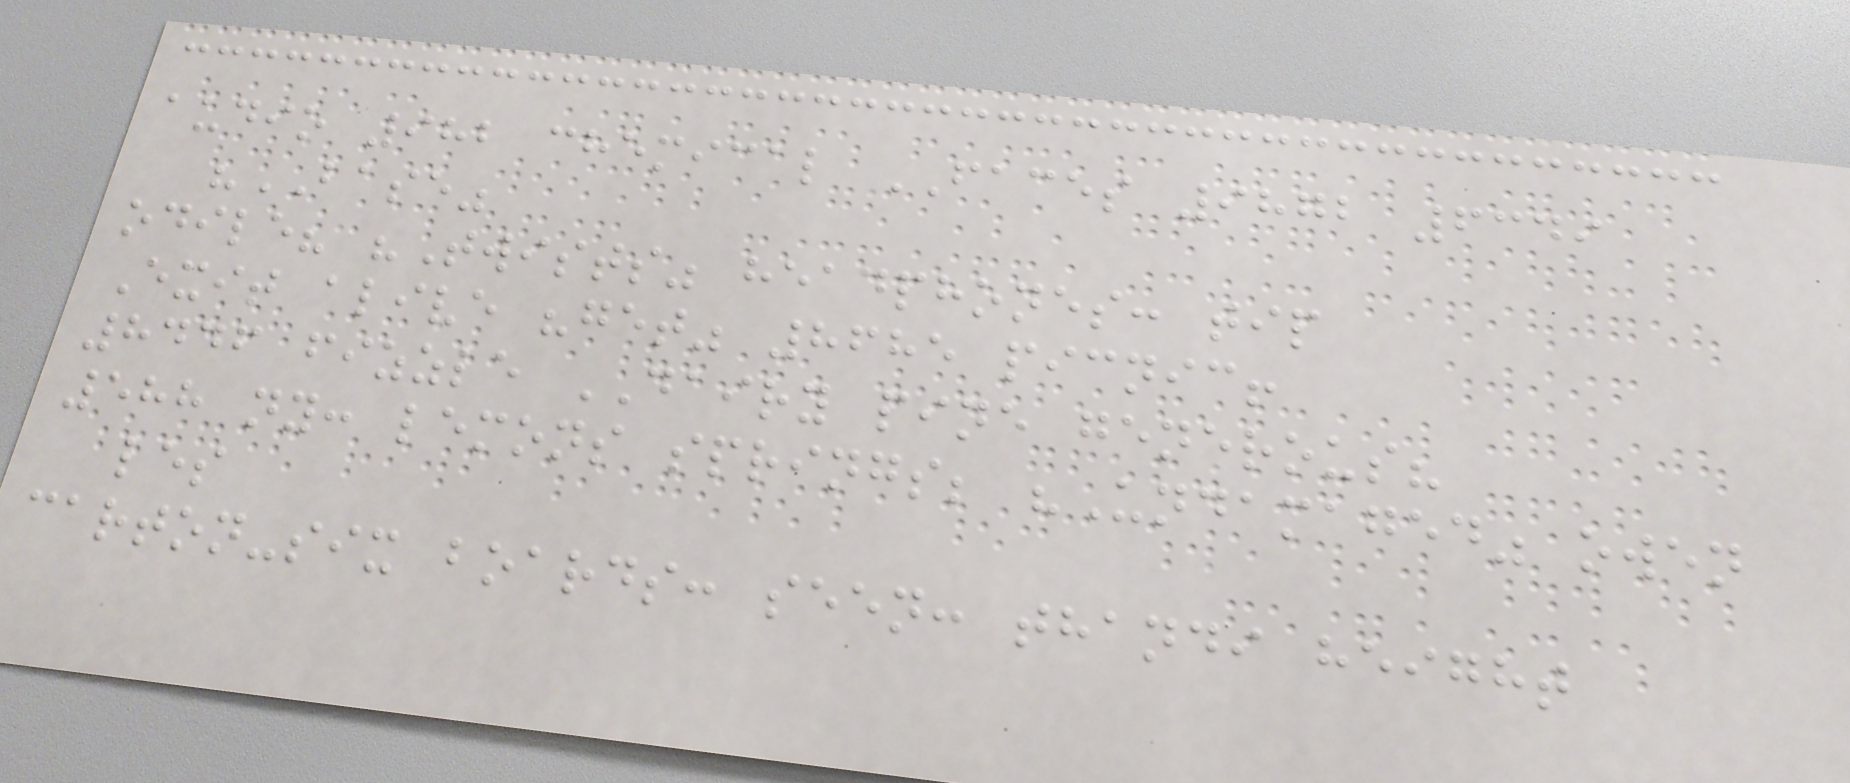audio 982 chemical FACES 9872 6349
"BASE"
odile? "Twists" headphones: tip
Exit alive "get" 8685 picnic!
8446 fizzle DAIRY pine generous?
588 ny: lemons springs; "Undamaged" owen
les
carton-six boards: seen: thandi height
